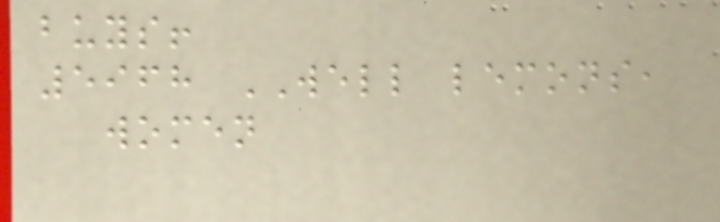buys!
5968 WELL lemons,
women
